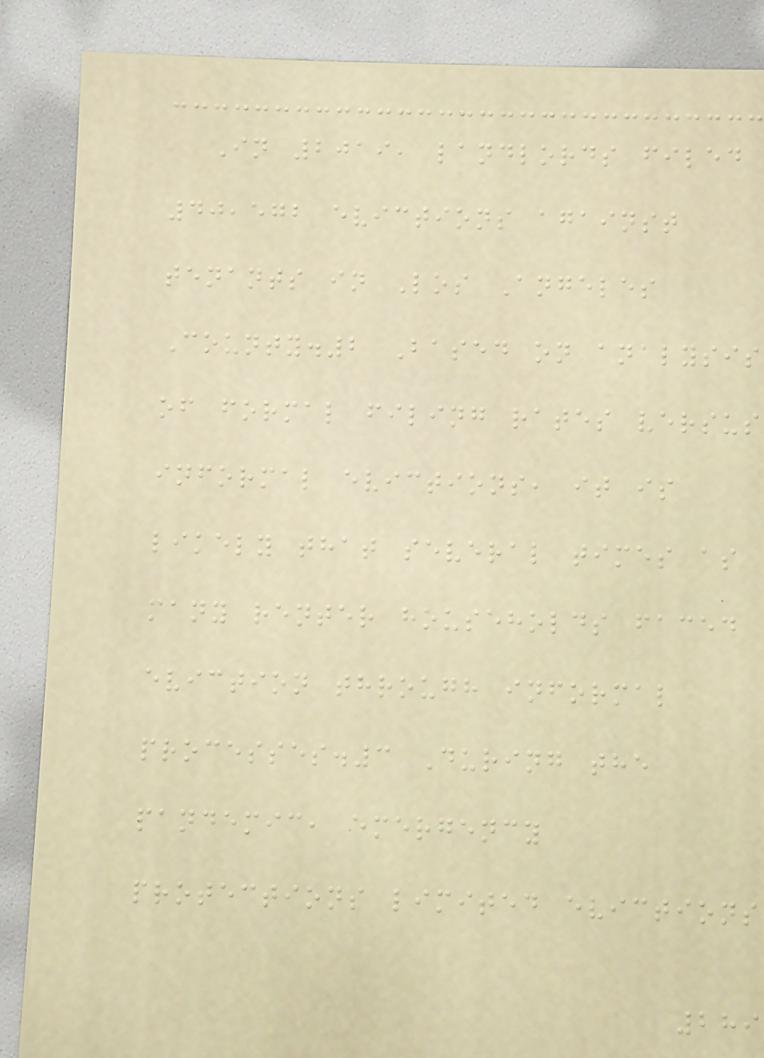In 2019, landlords filed
40,572 evictions against
tenants in Los Angeles
County.2 Based on analysis
of formal filing rates versus
informal evictions, it is
likely that several times as
many renter households faced
eviction through informal
processes.3 During the
pandemic, emergency
protections limited evictions
289
